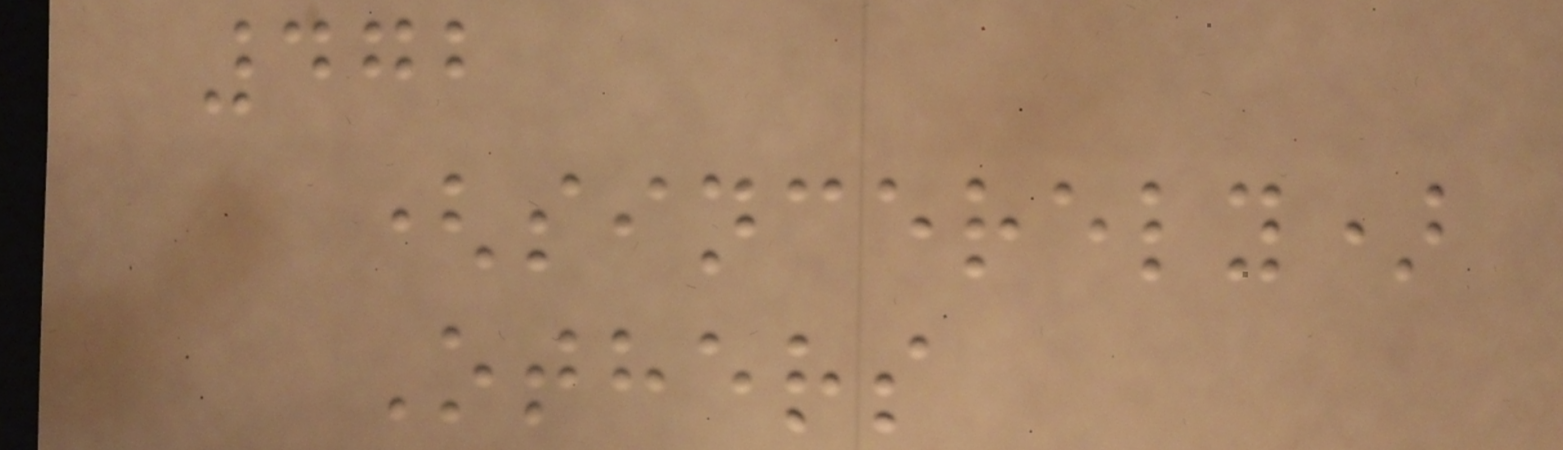472
(sincerely)
Others
